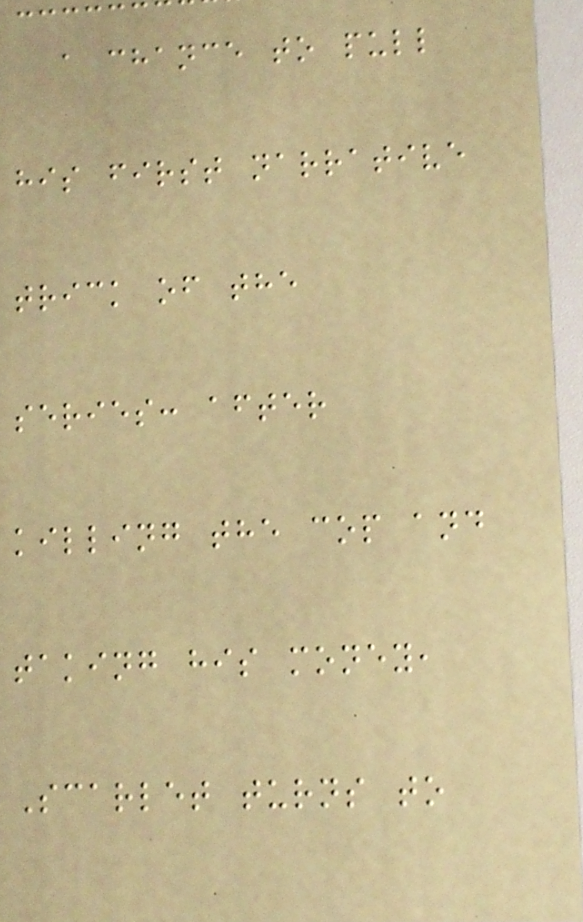a chance to pull
his first narrative
trick of the
series: after
killing the cop and
taking his money,
Scarlet turns to
